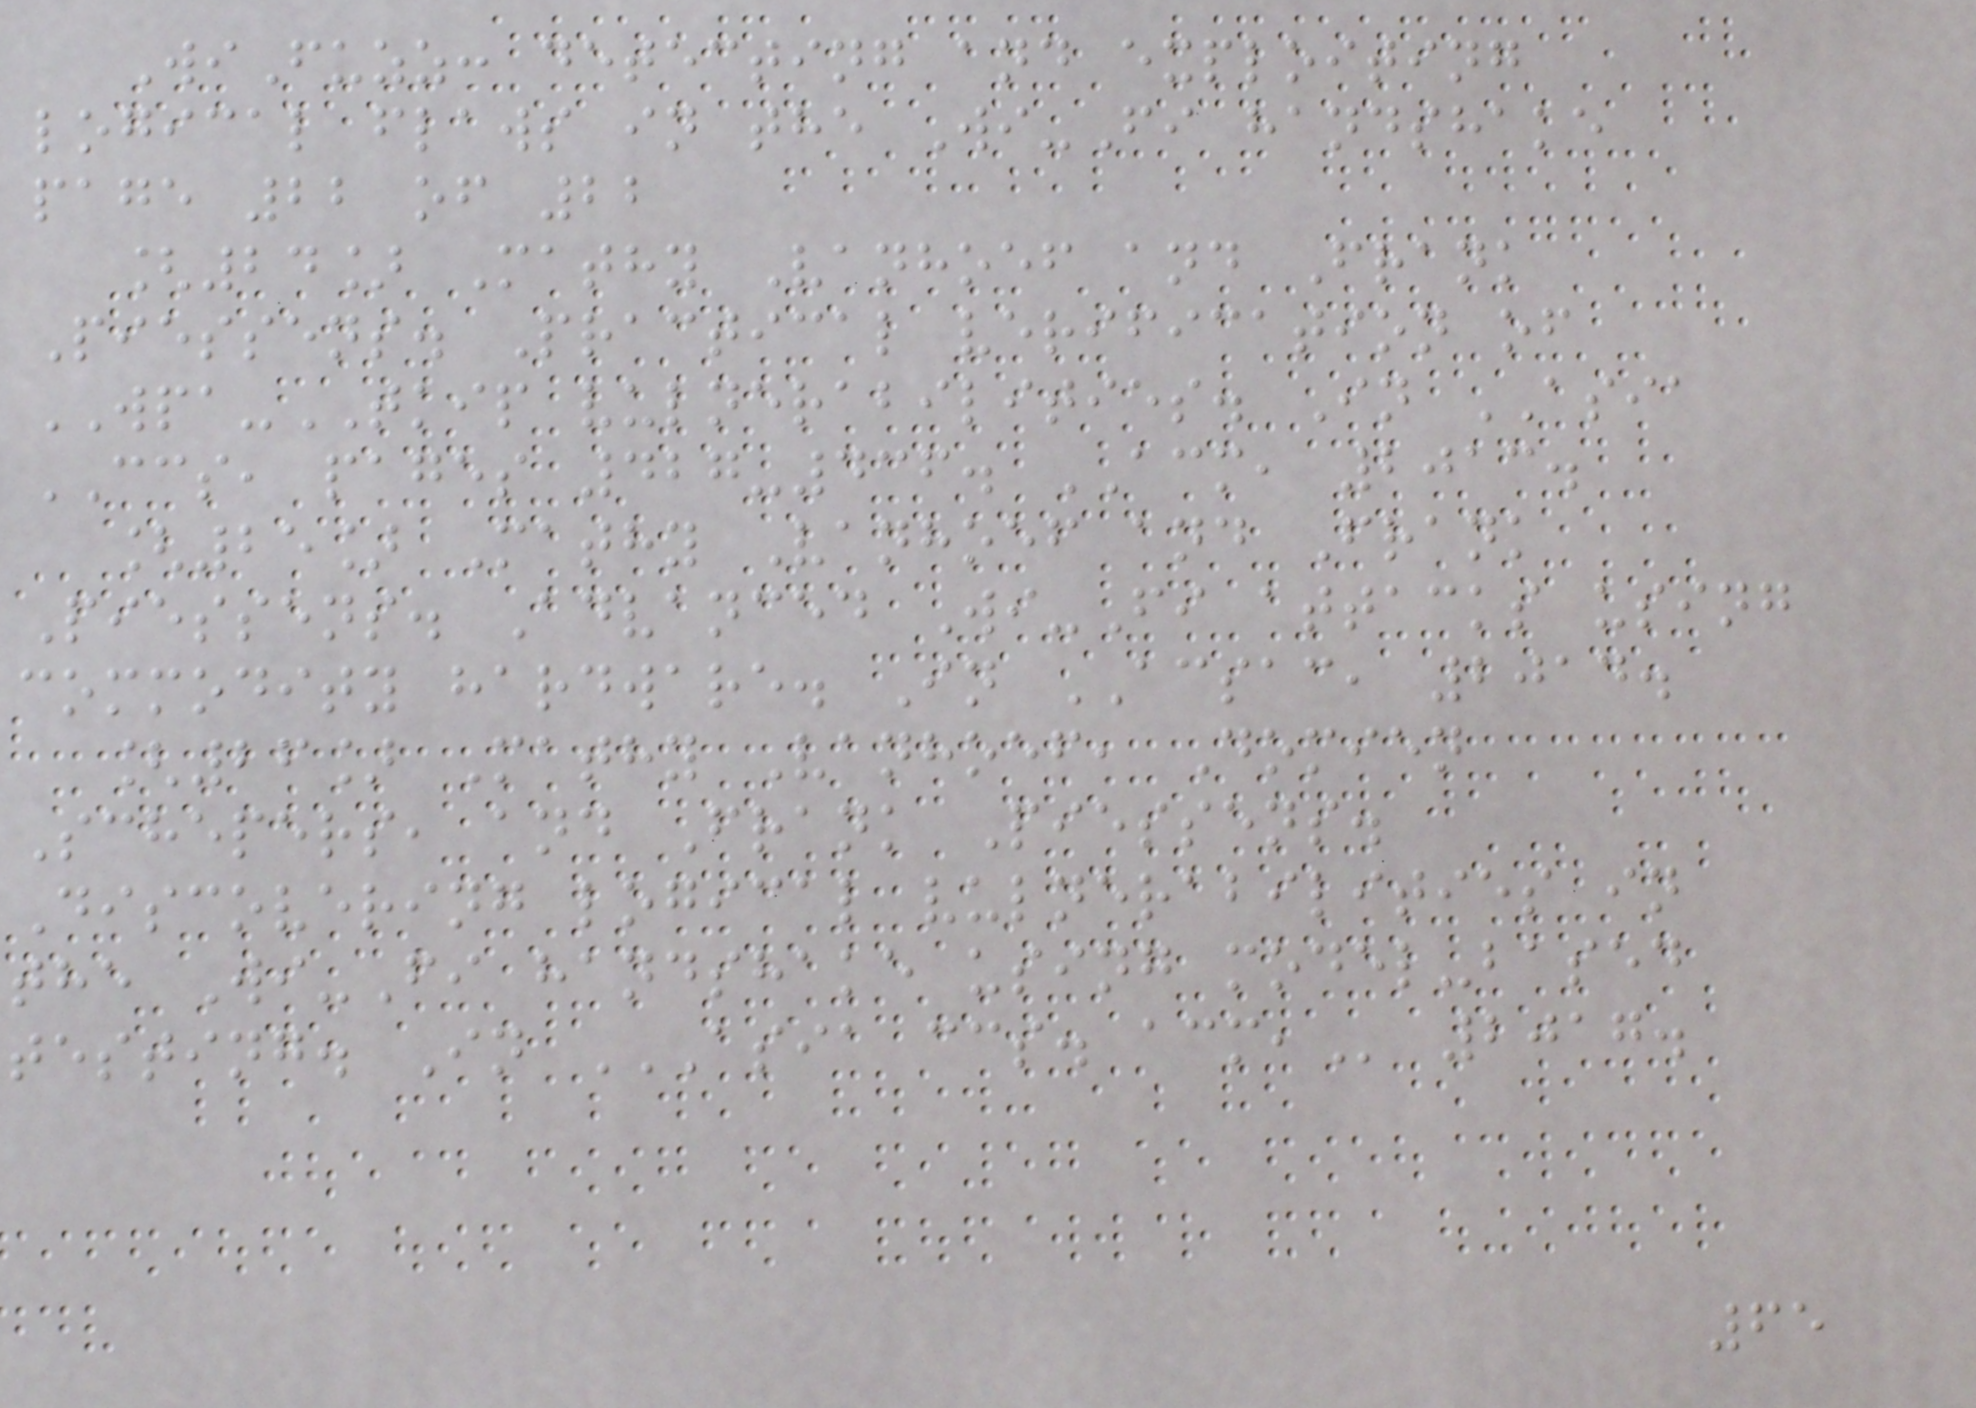WiFuzz: detecting and exploiting
logical flaws in the Wi-Fi handshake
page 22 of 22
[24] Mathy Vanhoef and Frank
Piessens. Practical verification of
WPA-TKIP vulnerabilities. In ASIA
CCS, pages 427-436. ACM, 2013.
[25] Mathy Vanhoef and Frank
Piessens. Advanced Wi-Fi attacks using
commodity hardware. In ACSAC, 2014.
[26] Mathy Vanhoef, Domien
Schepers, and Frank Piessens.
Discovering logical vulnerabilities in
the Wi-Fi handshake using model-based
testing. In ASIA CCS. ACM, 2017.
65
